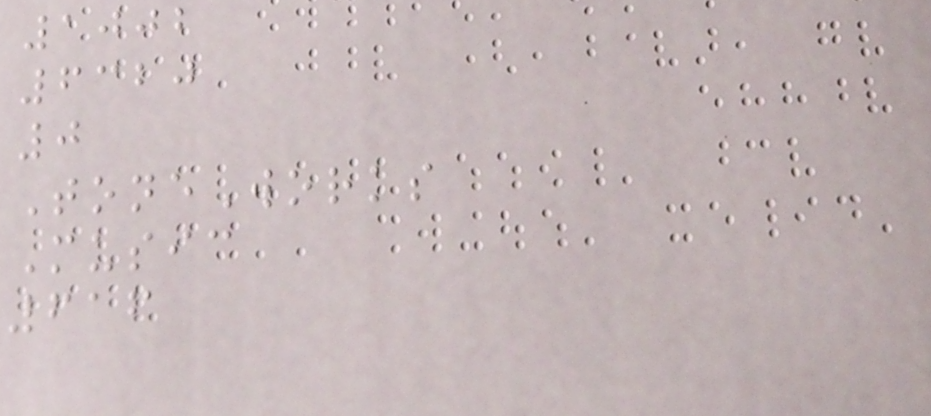1002
6320
0
ToneWorks
Music
616
